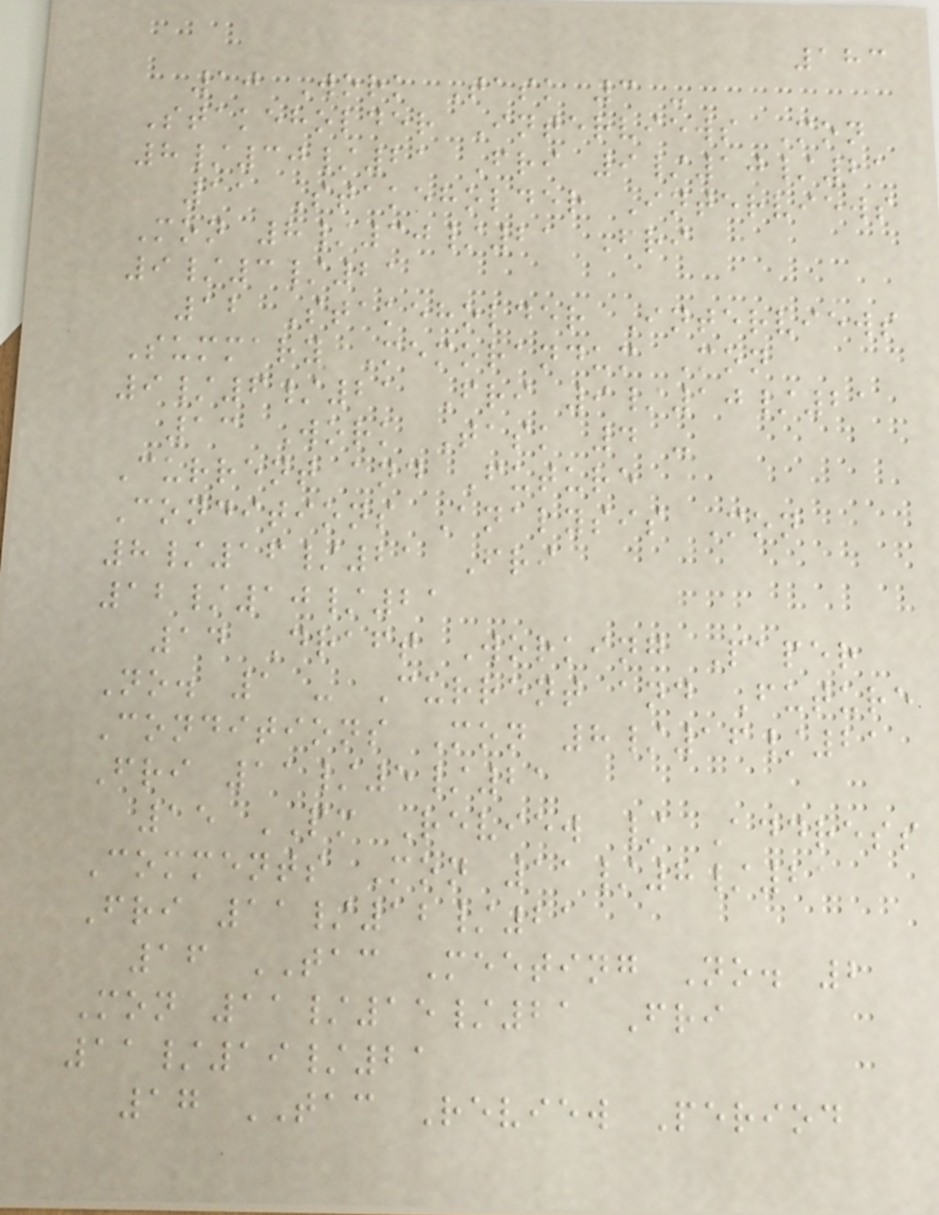183
10 Work Task 3 -
Stakeholder Interviews Mon
8/30/21 Fri 9/10/21
11 Stakeholder Interviews
Mon 8/30/21 Fri
9/3/21
12 Stakeholder Interviews
Summary Memorandum Mon
9/6/21 Fri 9/10/21
13 Work Task 4 -
Current and Future
Conditions Analysis Mon
8/16/21 Fri
12/10/21
14 Draft Working Paper
No. 1 - Current and Future
Conditions Mon 8/16/21
Fri 11/5/21
15 PM Review / Address
Comments Mon 11/8/21
Fri 11/12/21
16 TAC Meeting No. 2
Mon 11/15/21 Fri
11/19/21
17 TAC Review Period
